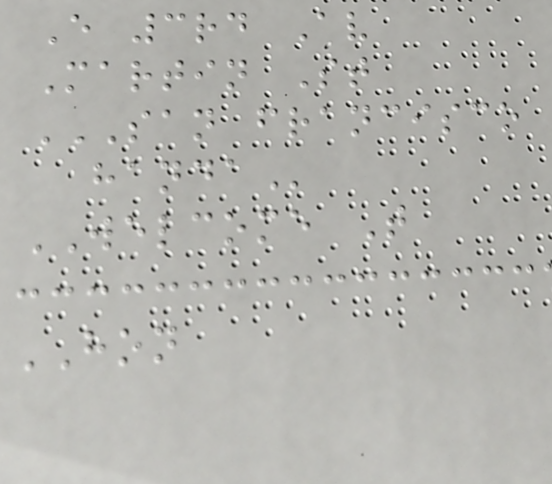E 3rd Av
Martin St
SAN FRANCISCO
HANDA
WELCOME T
HON
